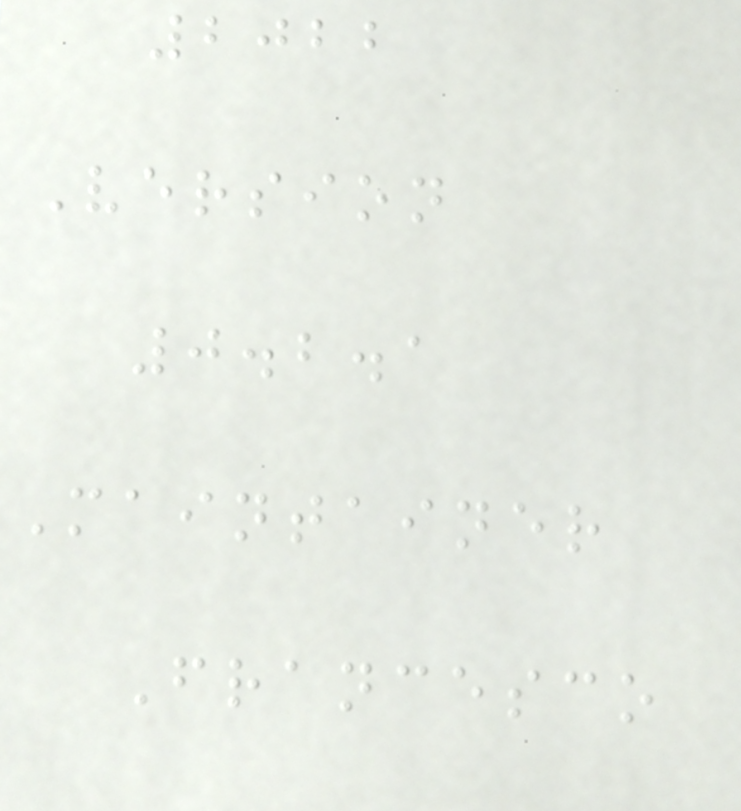2022
Version
0.2.1
Maintainer
Francesco
